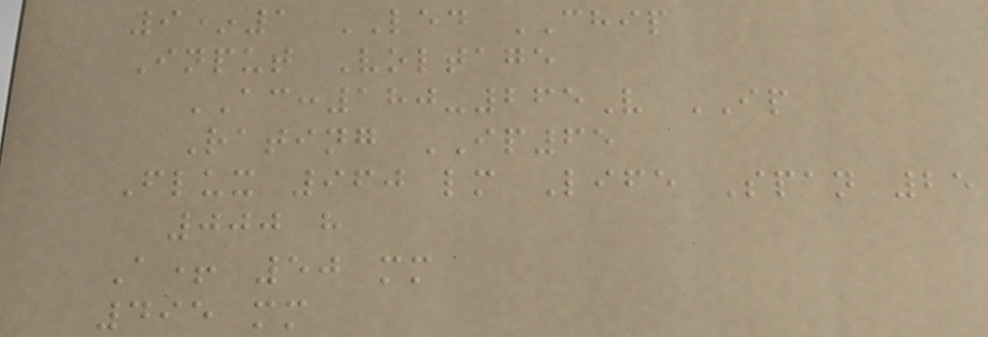9*1 LED CHIP
Input Voltage
AC:180-265V IP
Rating IP65
Flux 960 lm Life Span 25
000 h
A+ 50 mm
495 mm
